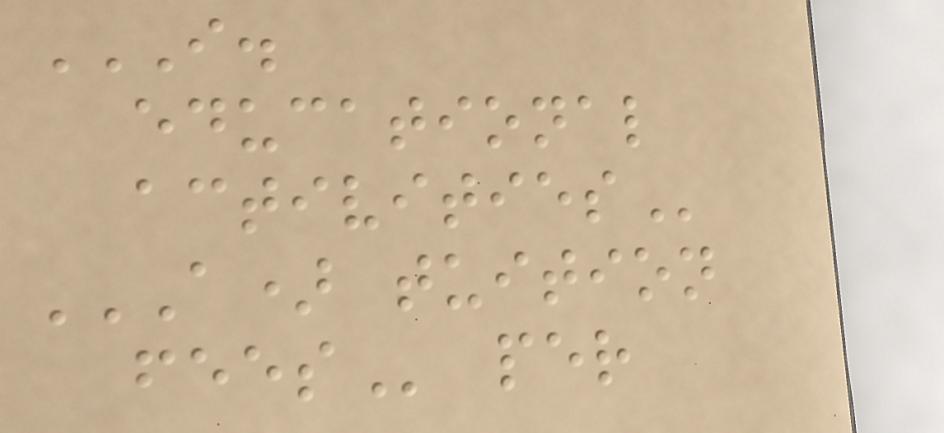I.
EDUCATIONAL
ACTIVITIES
A) TUITION
FEES per
